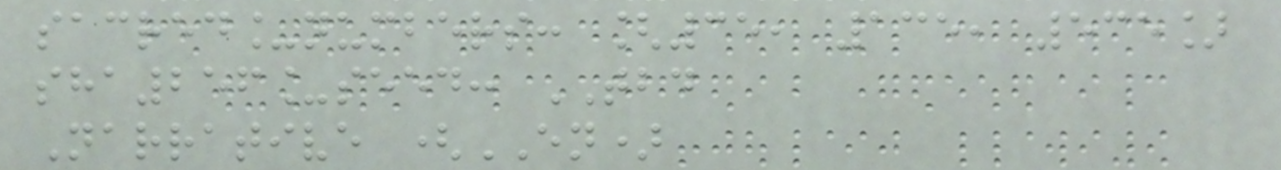sacred_numbers: [35, 135, 535]
sha256_seed: TBD
Narrative (EN)
